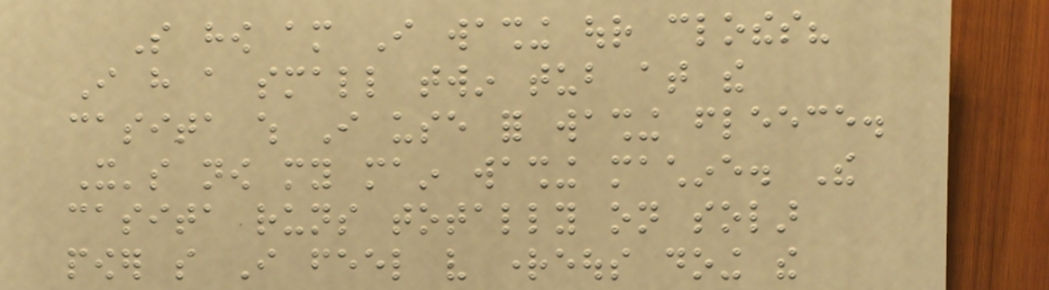So how am I washing our clothes?
I have a small twin tub at the
casita which I use for washing fleece.
It's now my main washing machine. The
casita runs totally on solar
power so I feel very righteous doing the
